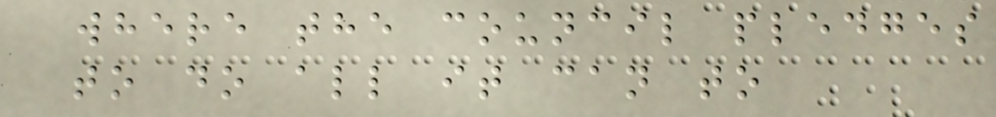where the council pledges
to do all it can to
